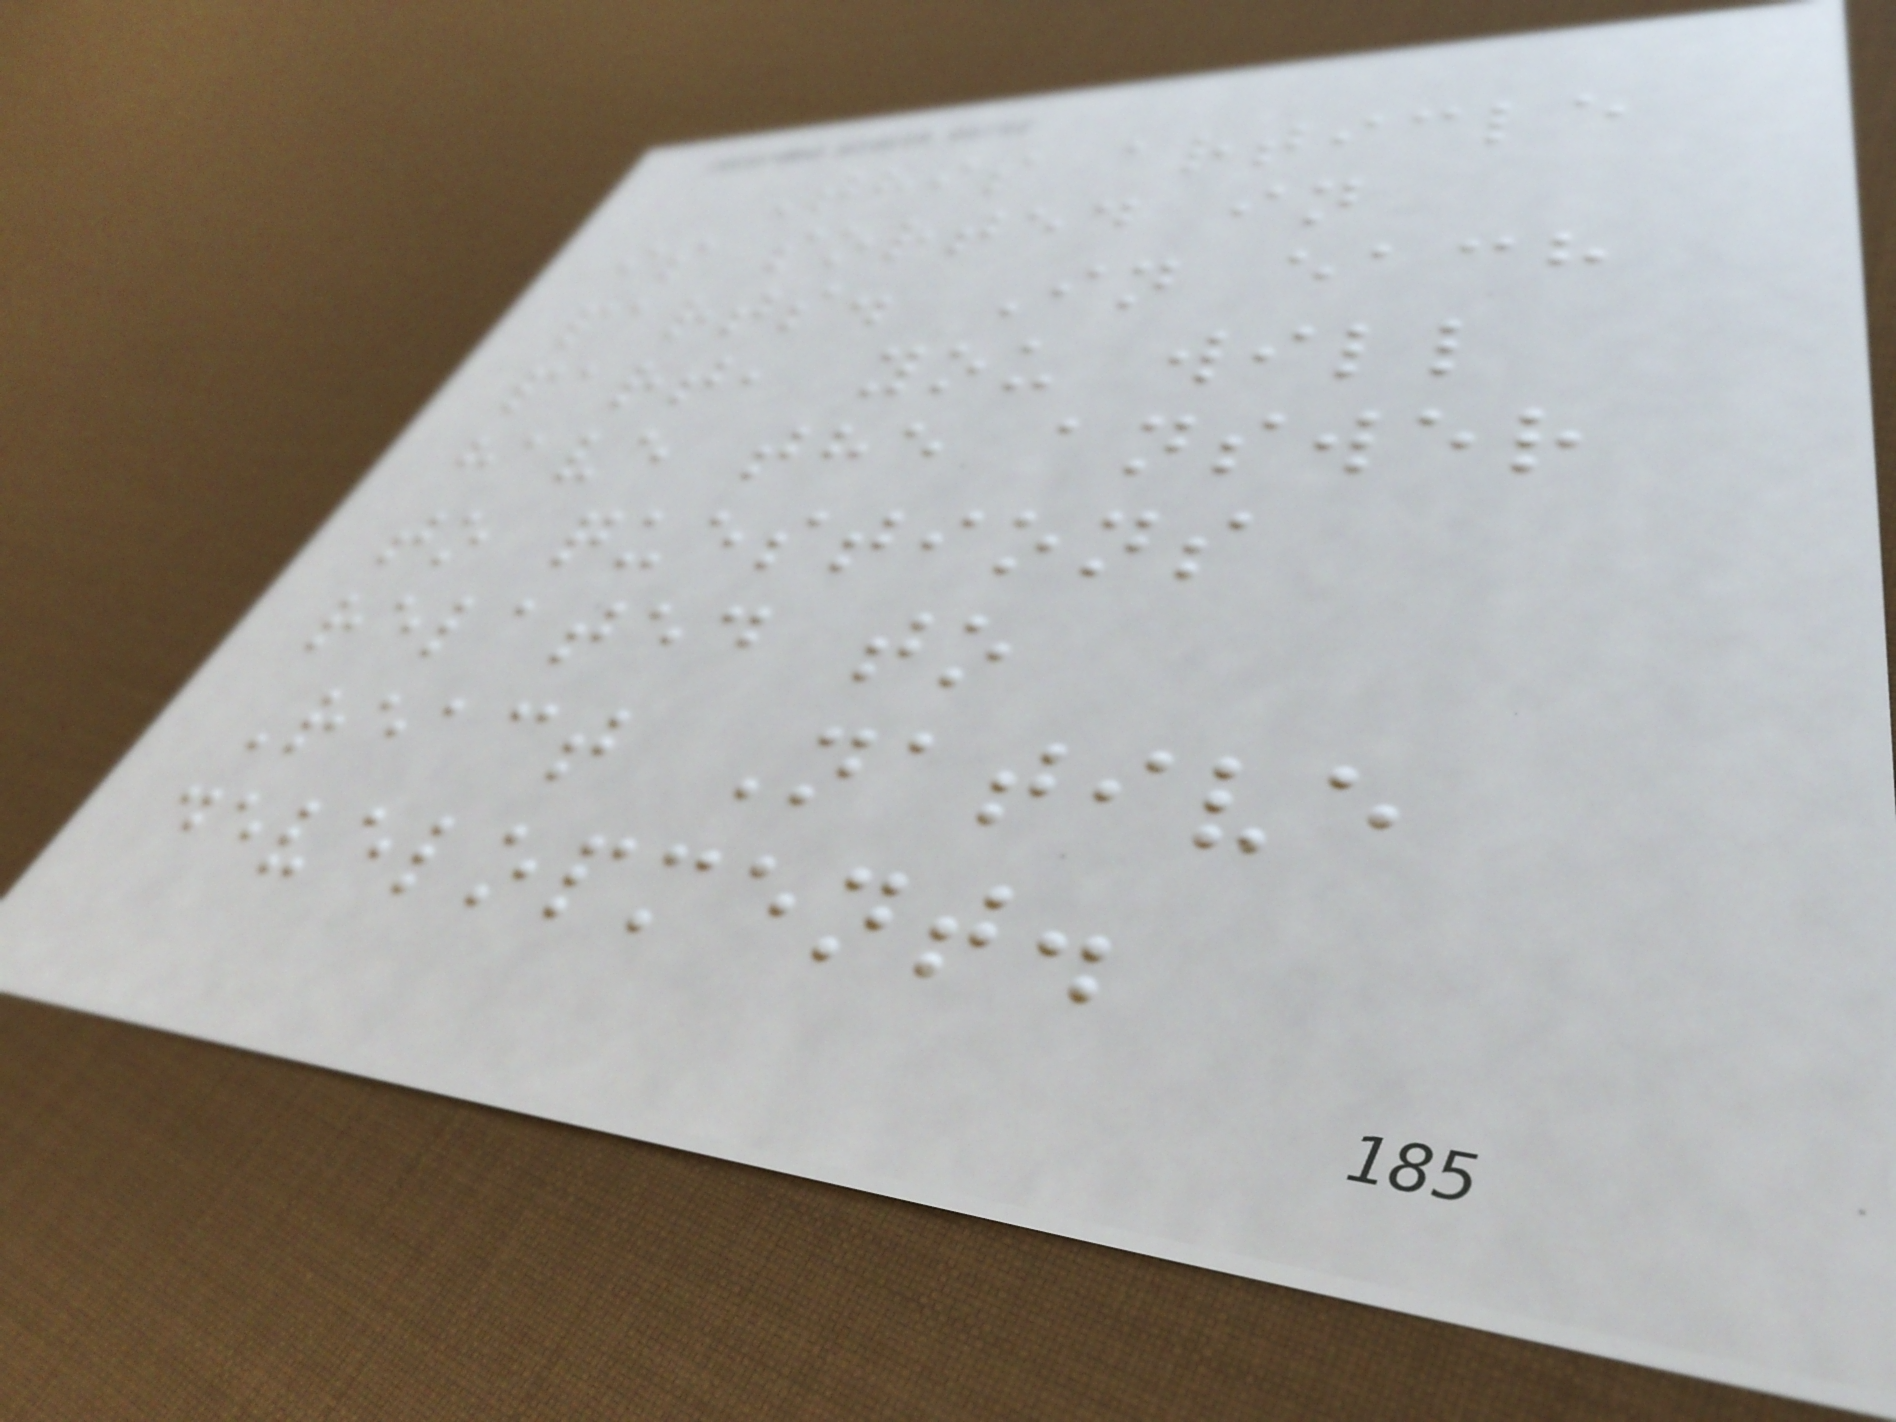This article
is sorted in
parts. In each
part, you will
have the answer
to questions
related to
React Native
development.
